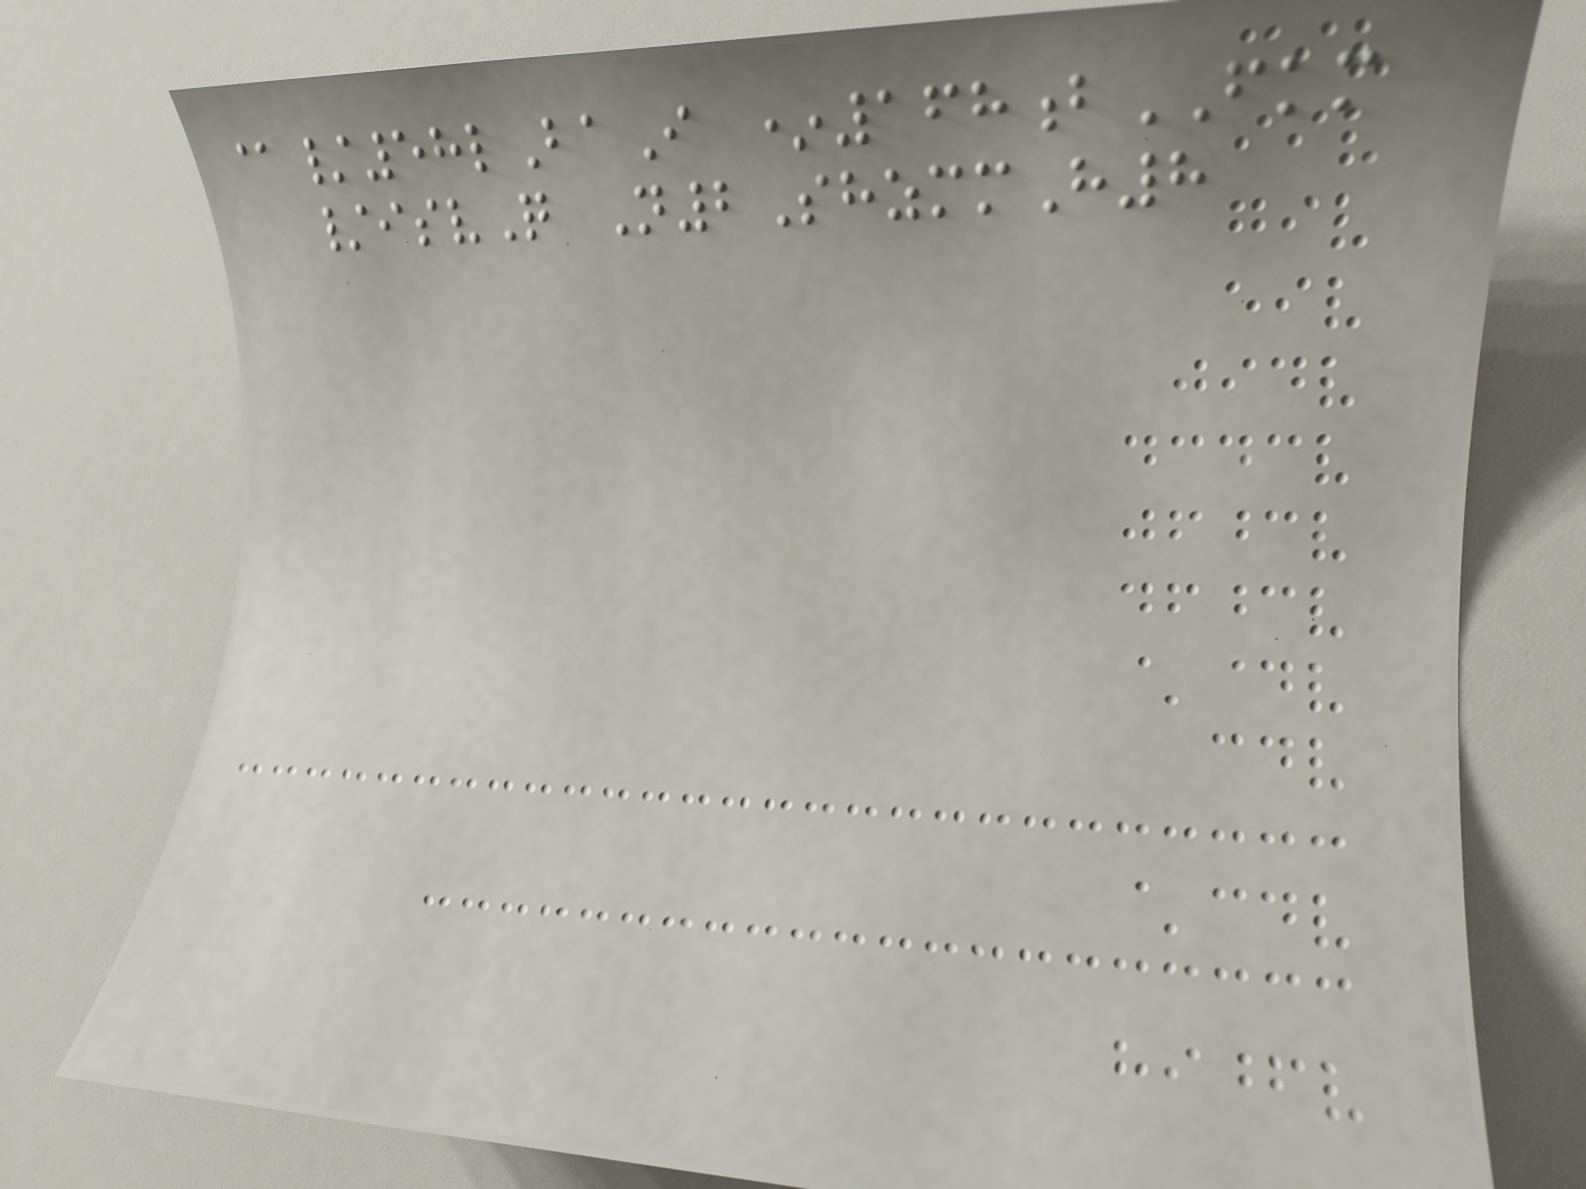@/58lBaI *168bFKM
/isvQ N2ShzmmH8
